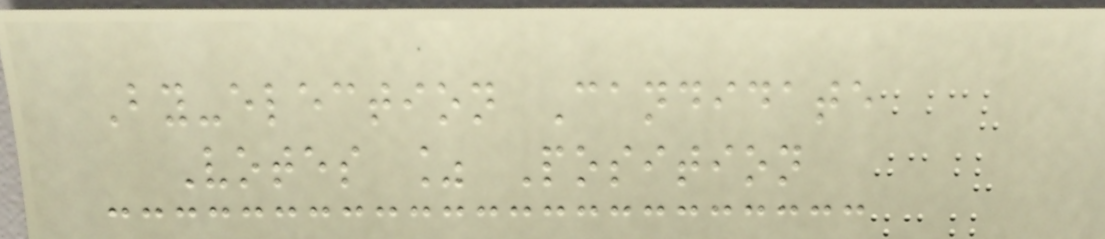By-election Candidate
Votes % Position
